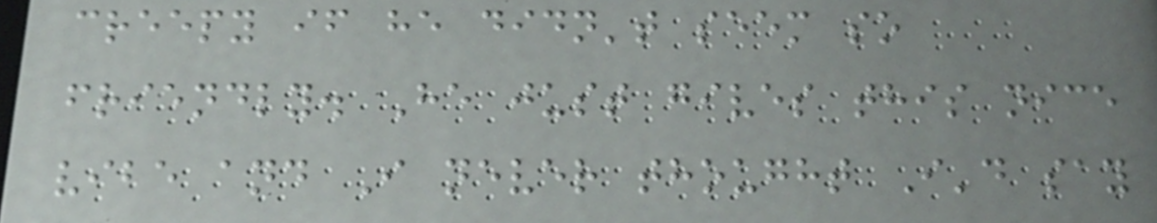creepy if he didn't seem so
friendly. He just gives this nice
vibe and I never thought I'd say
